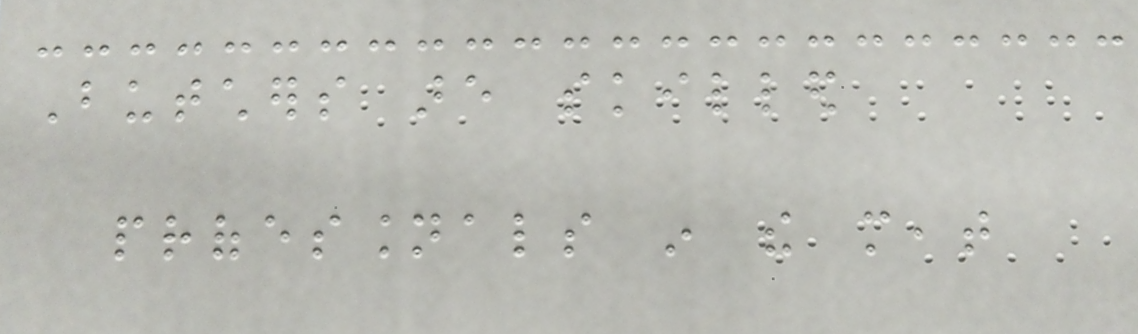Butchers are skilled
professionals in the meat
